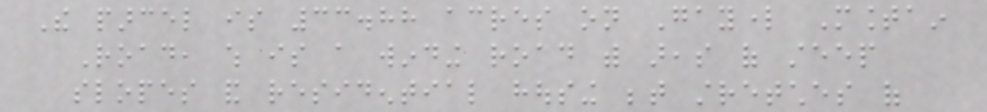The parcel is 33.88 acres on Gaylord Mountain
Road, which is a winding road with areas of steep
slopes and residential housing between stretches of
